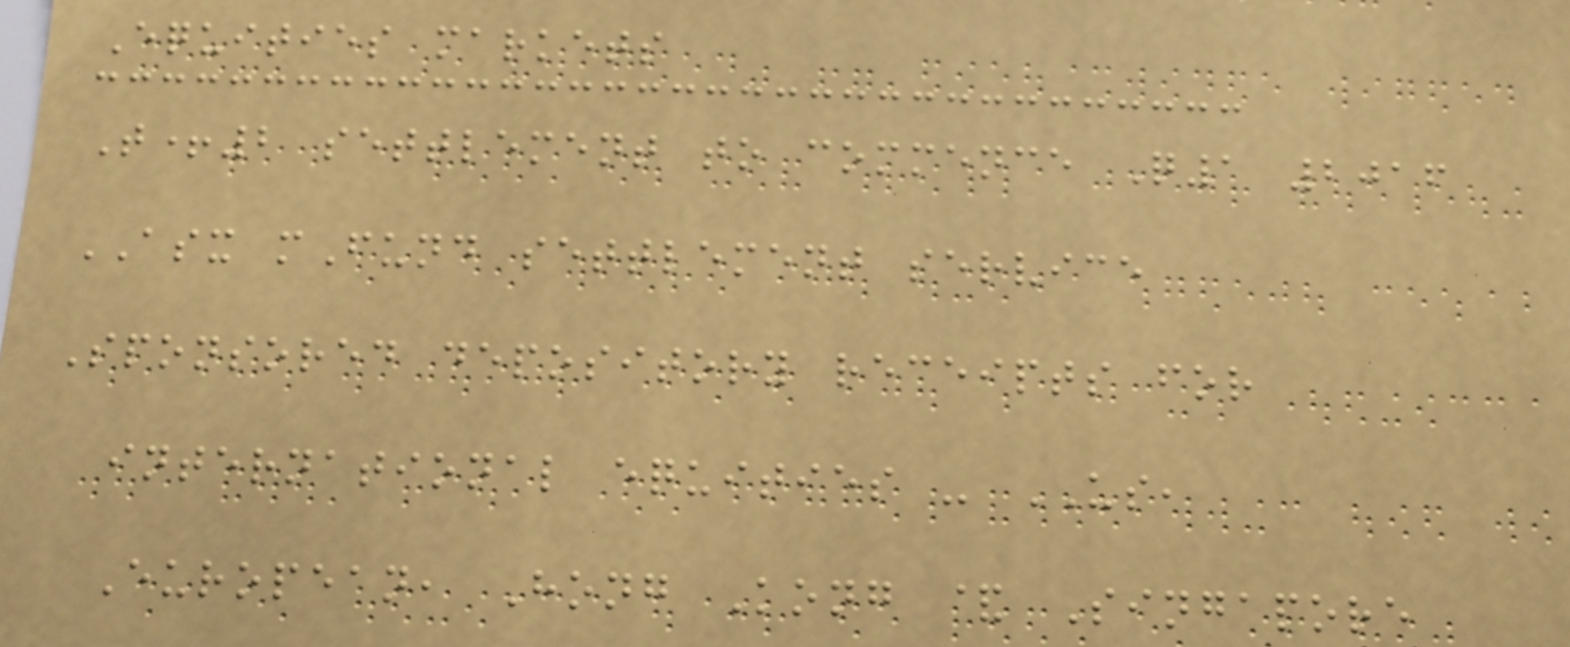Equities markets
T+2 settlement to commence Q1 2016
ASX mFund settlement service
Sponsored depository receipts for
international equities - US,
European, Hong Kong & Singapore
